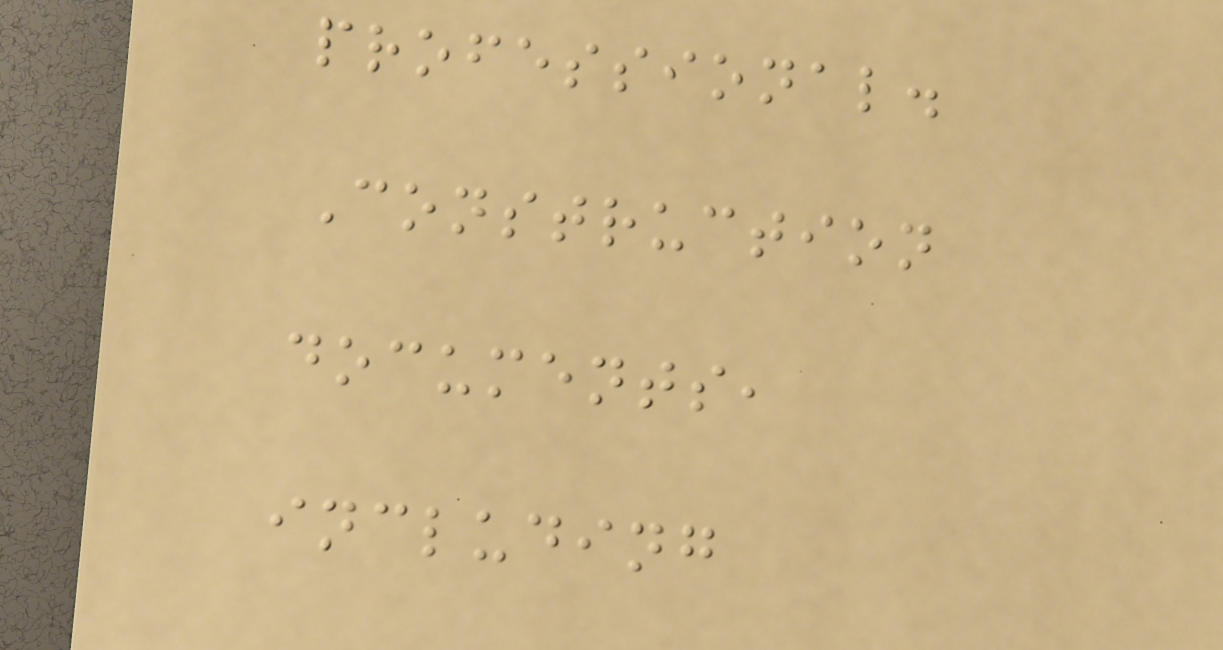professional.
Construction
documents,
including
